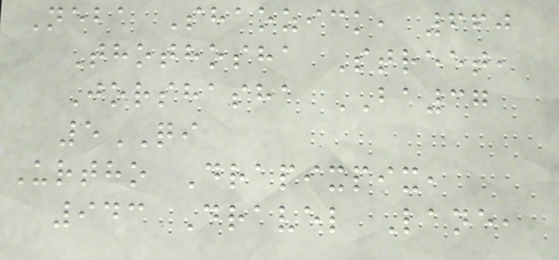Neba Shaozick, 660
Thothosha Street,
Jorshasha BA37
5QI
Urtho Drapixpix,
943 Dravel Lane,
